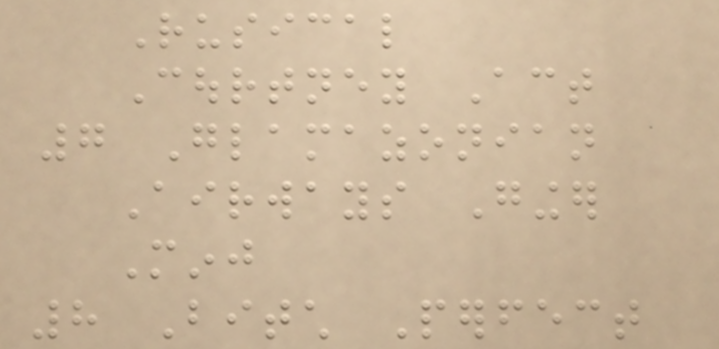Rusical
Courtney Act
7 Glamazonian
Airways Ginger
Minj
8 Bitch Perfect
